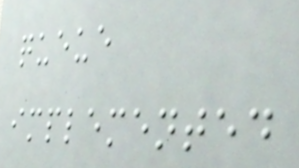queue
implemented
